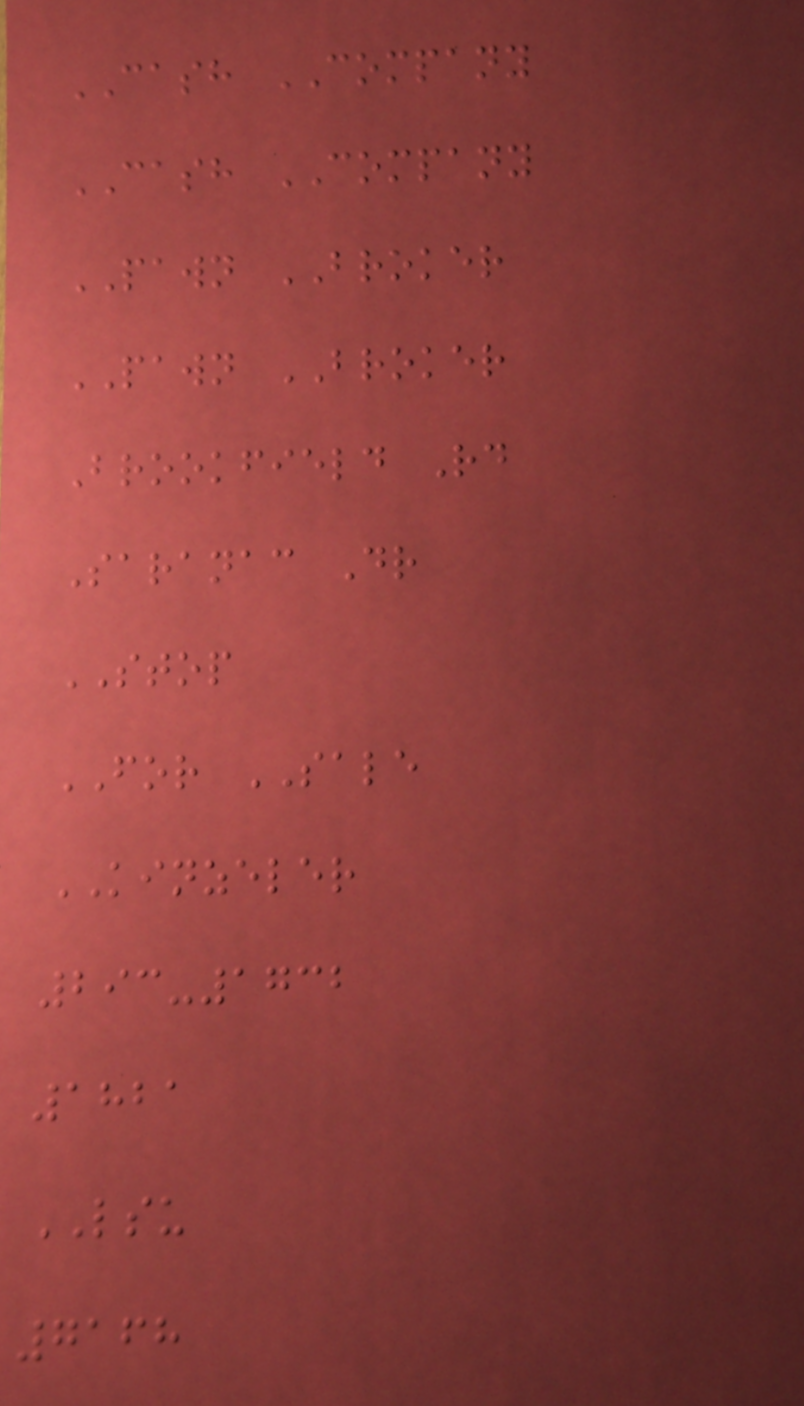CASH COMPANY
CASH COMPANY
PAWN BROKER
PAWN BROKER
Brookfield Rd
Saranac Dr
STOP
FOR SALE
KINZELER
293-1732
1821
LSU
7168
